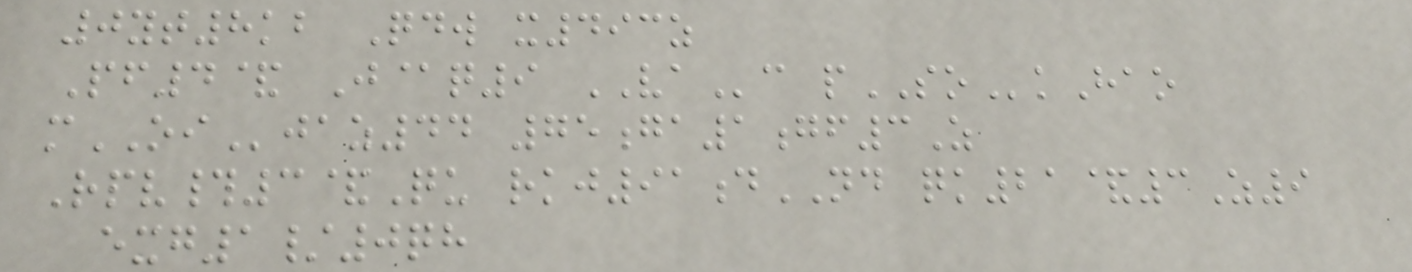0yt8kb Qdw x493z
Pf4& J@q9 VAc pSOkHao
mOIjaz44 75ga1gf3Z
Rpv#3&Qu rkj91dND qk21&3Z9
exg1/0qh
